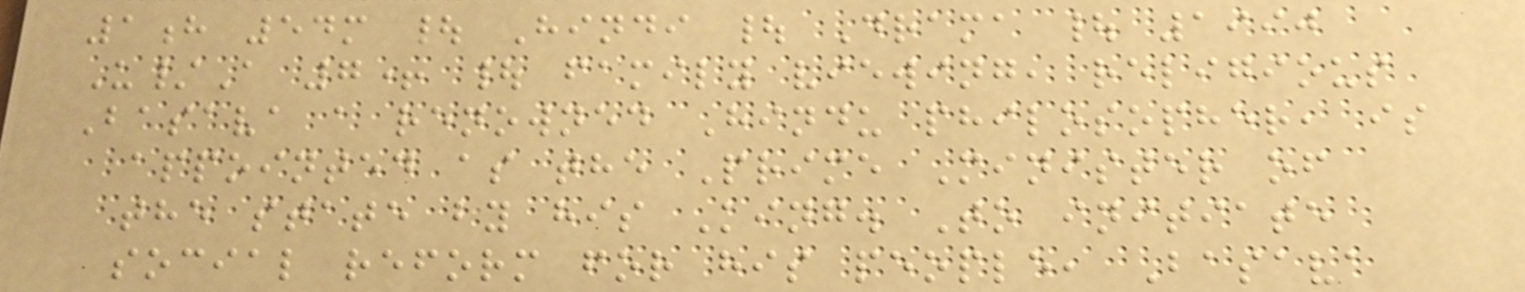1h 54m | Hindi | Drama | 1990
U/A 7+ | family viewing, religious
Basava a renowned Hindu philosopher, is
appointed as the Prime Minister of
the state by his King. To initiate
social reform for his people, Basava
